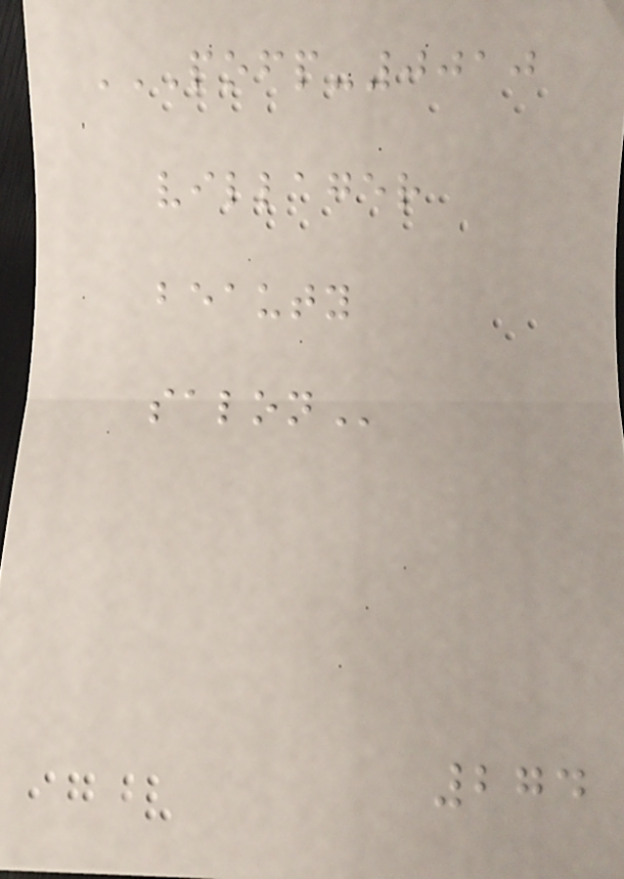POFP-0010
VILLAGER
BEAUTY
SALON
274
